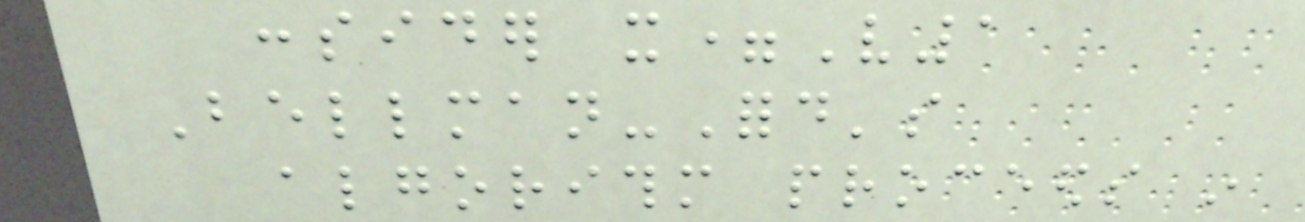consider x=V1
Bellman-Ford's
algorithm proceeds in
